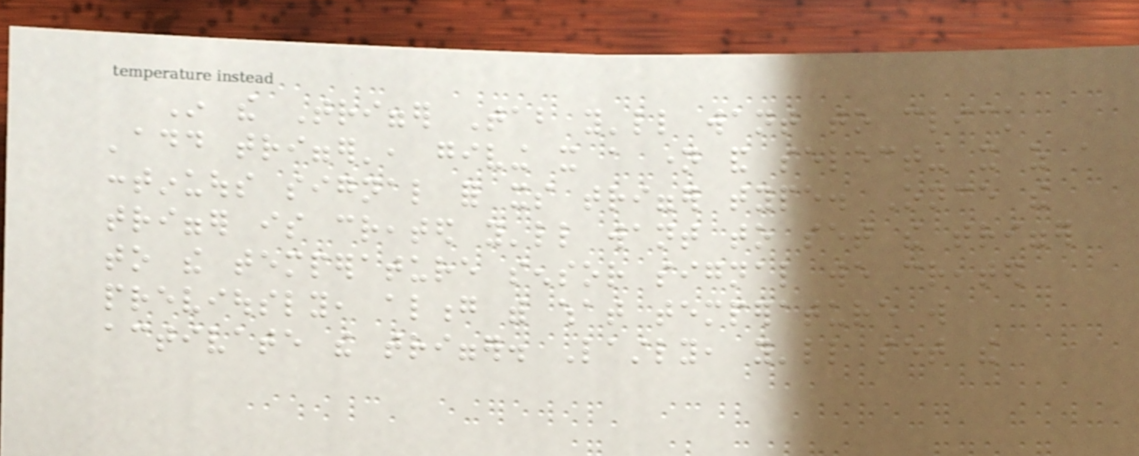In the Trigger Tab you'll want to click
'add trigger', giving it a name and selecting it as a
continuous signal for its trigger type. Once the
trigger is created you'll want to set the trigger
to the temperature sensor signal we created
previously, along with what temperature will
activate the trigger. Lastly, you'll set the
